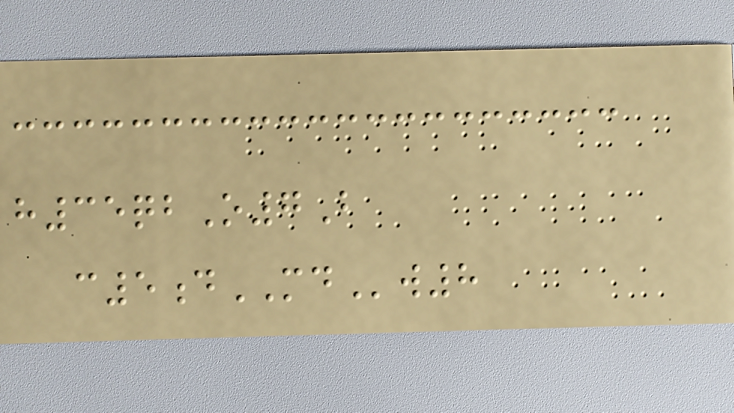h35qbO7B
c5dMDw8
